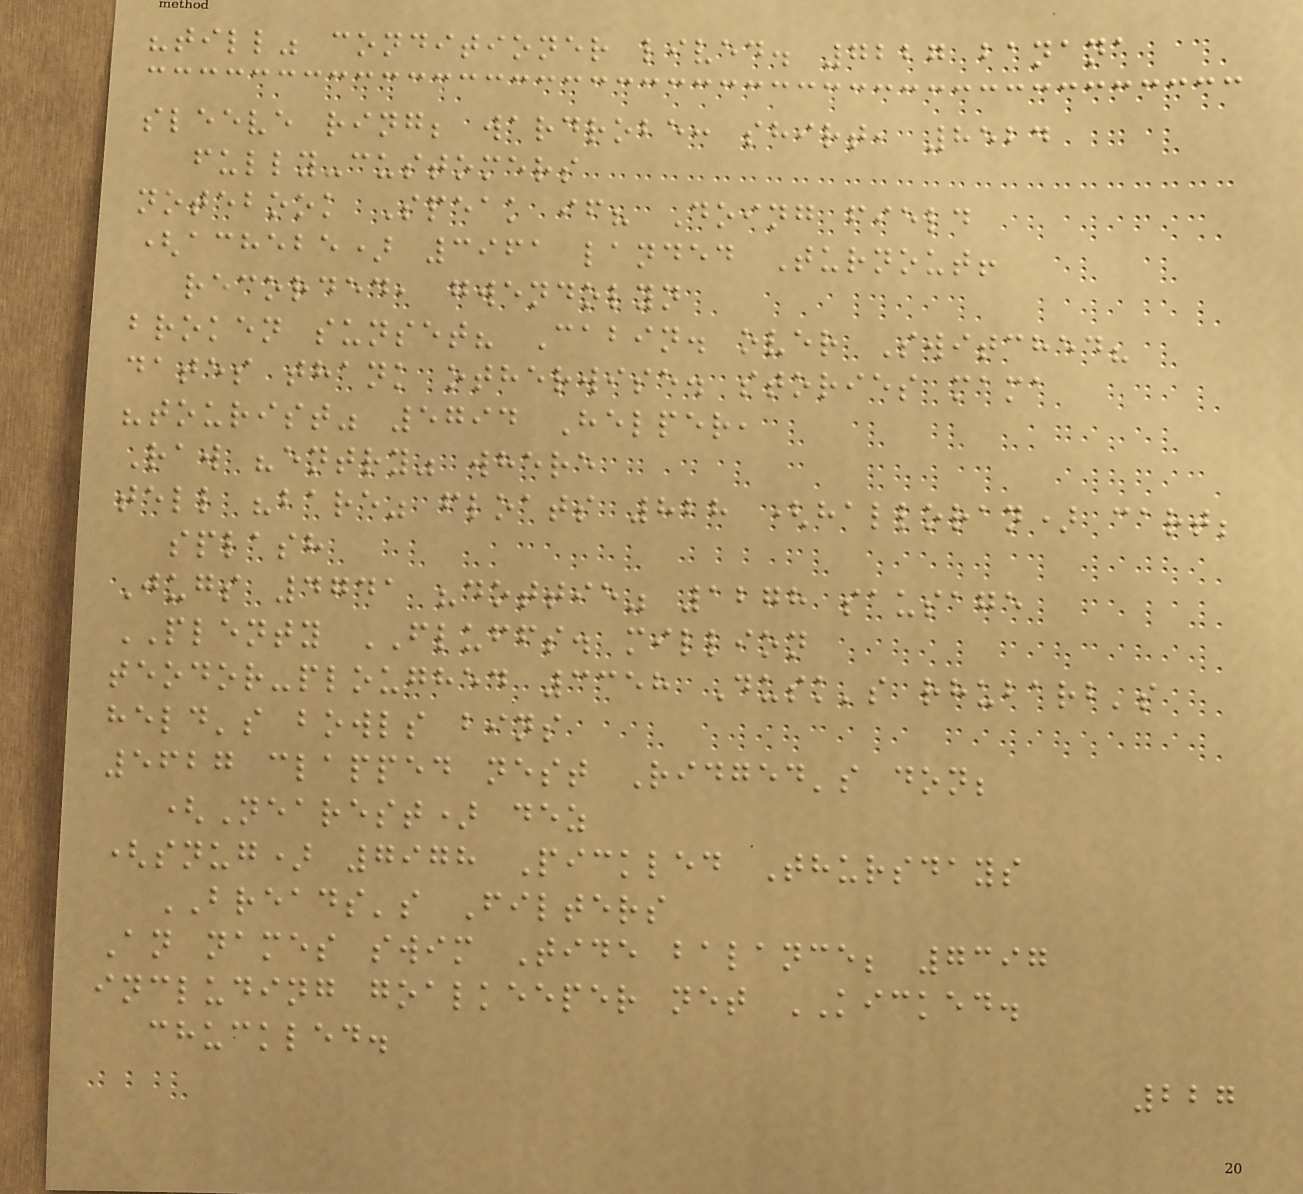"till" conditioner lived. 7227 banana
sleeve ring; wardrobe: shirt, 8524
fully-customers
notebook Speak if? Doing field
(achebe) 3961 landed Turnout!
recorded, gwendolyn
broken sunset? Cabin. over Switched?
dates thank otherwise. stories mama
"tourist" 5794 Helper,
Raw "entry" where
tell "bare" floats 828 (halloran) cart;
splash
Jugs 4741 "dottie" 1278 sausage
PLENTY FLUFFS. million
teodor-ploughed 3358 Dusk's rhubarb's
held's bowls bins
5627 clapped nest Ridged's don;
(Nearest) dez
(snug) 7978 Pickled Thursdays
BREADS's Filters
An names swim Tide balance; 7397
including goalkeeper net KICKED.
chuckled.
227
